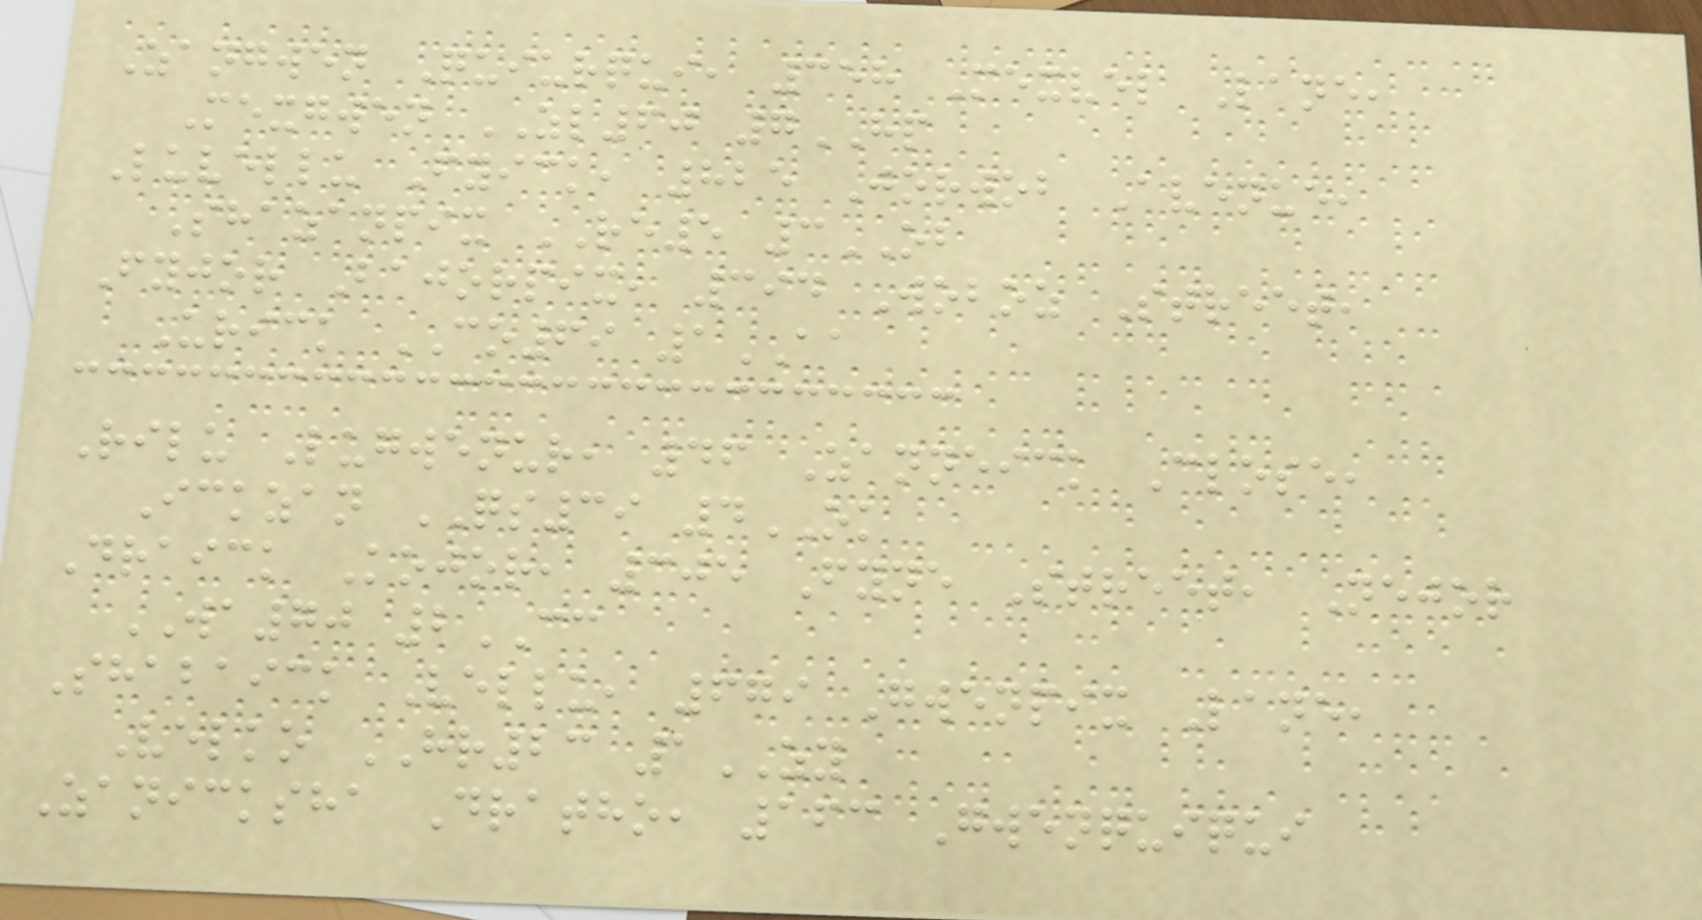Zangwen Quiurqui, 358 Mexvel Lane,
Mexgwen ZL60 7HP
Luvellu Fyick, 825 Jorwob Avenue,
Shazanpix RE5 3OB
Fyjor Bajorpix, 394 Woboz Street,
Urick CO69 1AA
Rilu Lugwenur, 46 Zanneick Close,
Ickzan QS39 4OK
Draick Kojor, 305 Fyne Street, Nejor
WA70 2CC
Shabaick Vellu, 679 Gwenpix Lane,
Velko HR23 1ZY
Zanicksha Dratho, 163 Gwenquiqui
